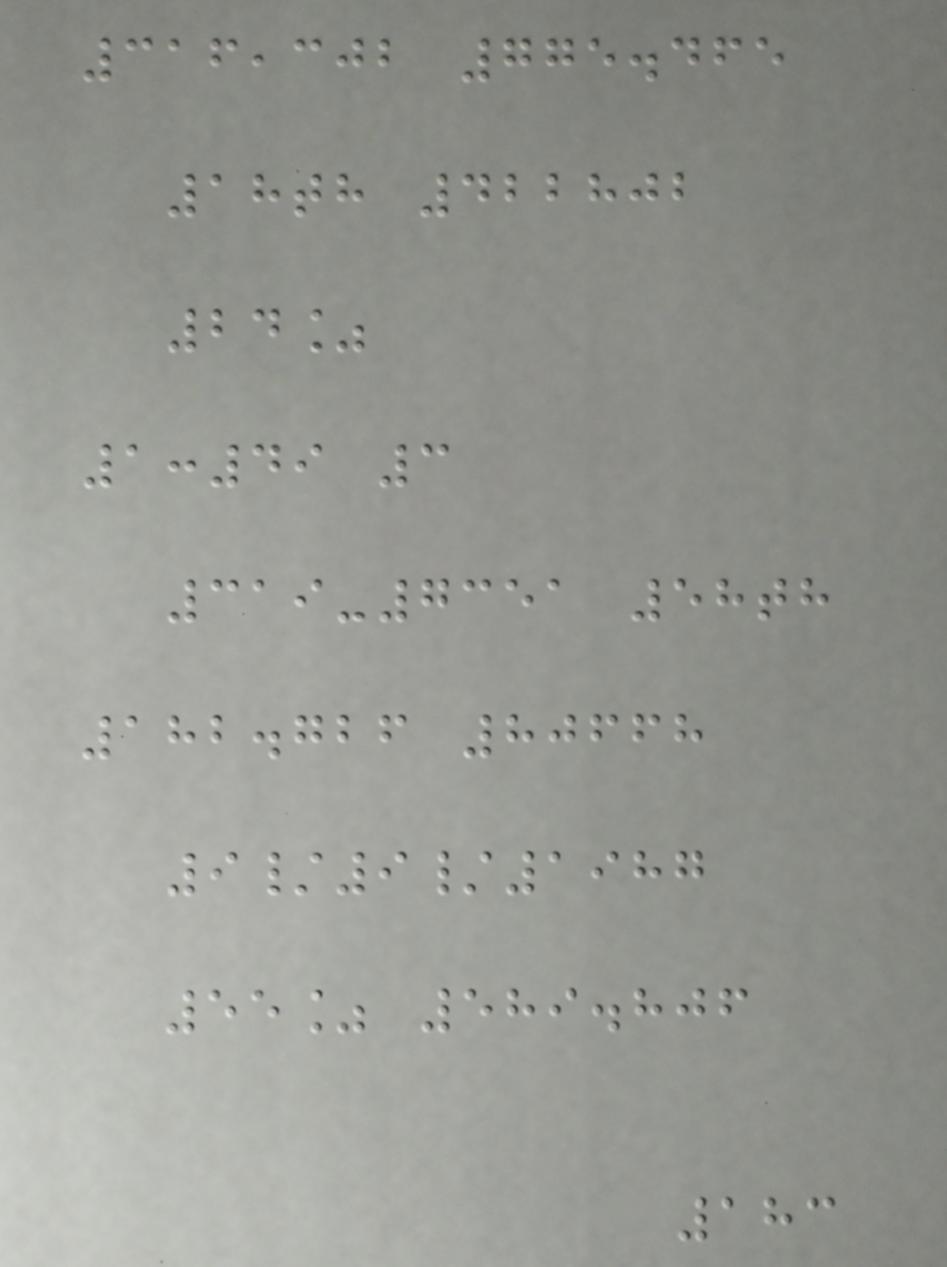316,302 775.465
18th 422802
24%
1:49 3
319-7351 58th
182.726 80668
9/9/1987
55% 589.806
183
